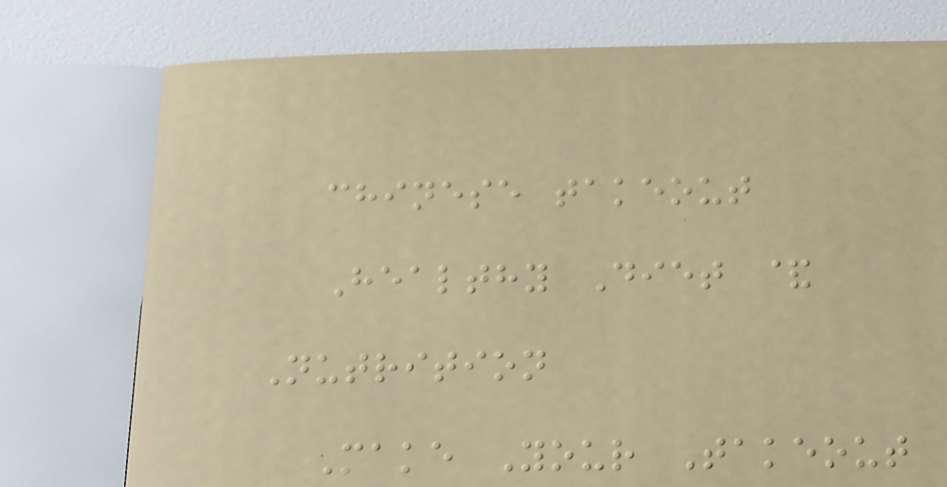chinese takeout
Healthy Diet &
Nutrition
Make Your Takeout
